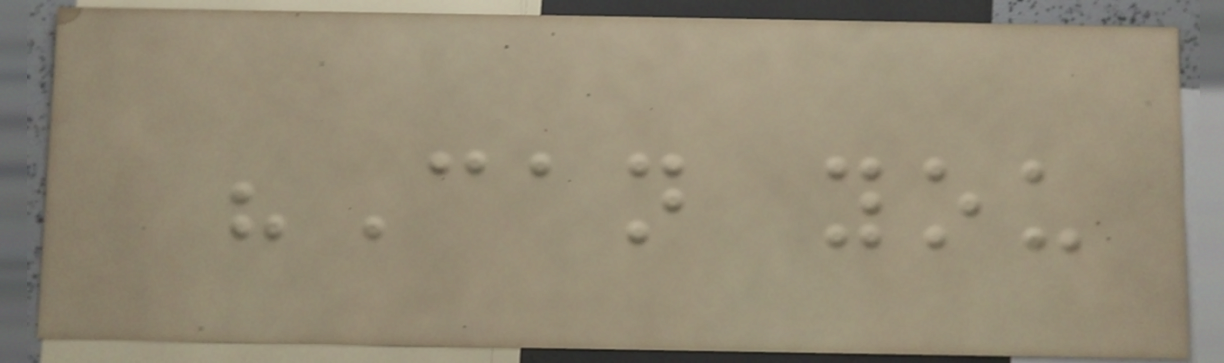"Can you
